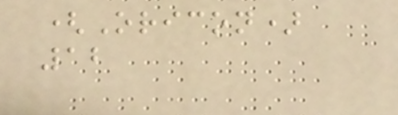(Oricon)
12
